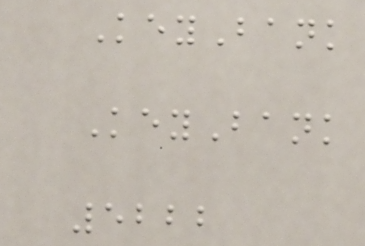KeyBank
KeyBank
5222
